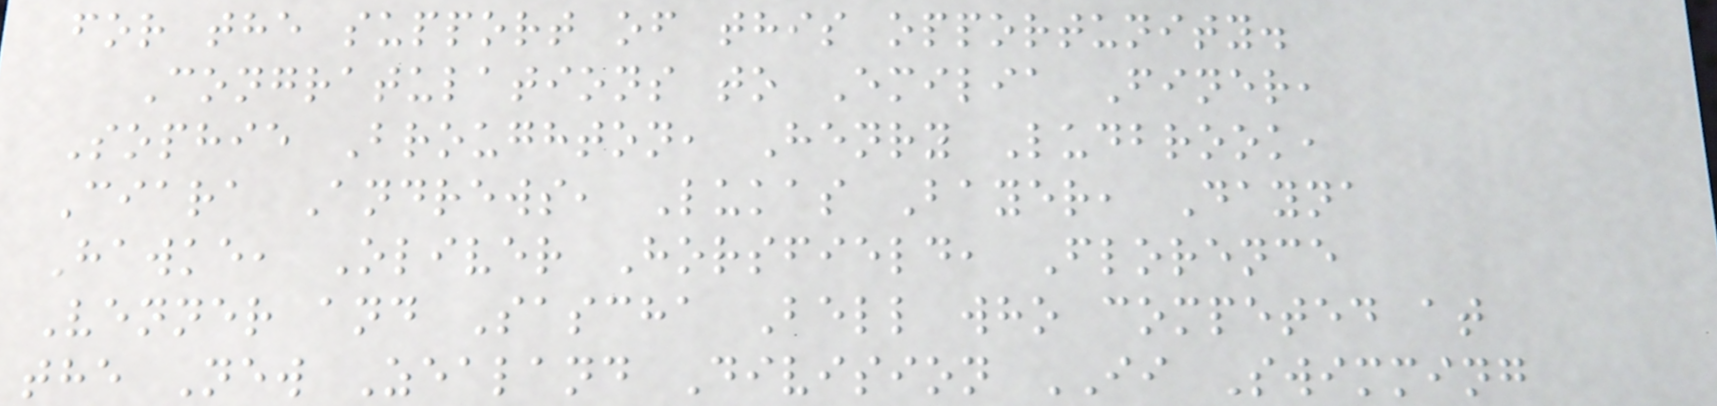for the support of this opportunity.
Congratulations to Emilia Finer,
Sophie Broughton, Henry Ludbrook,
Ciara Andrews, Lukas Bayer, Dayna
Hawke, Oliver Horsfield, Florence
Venner and Sascha Bell who competed at
the New Zealand Division II Swimming
